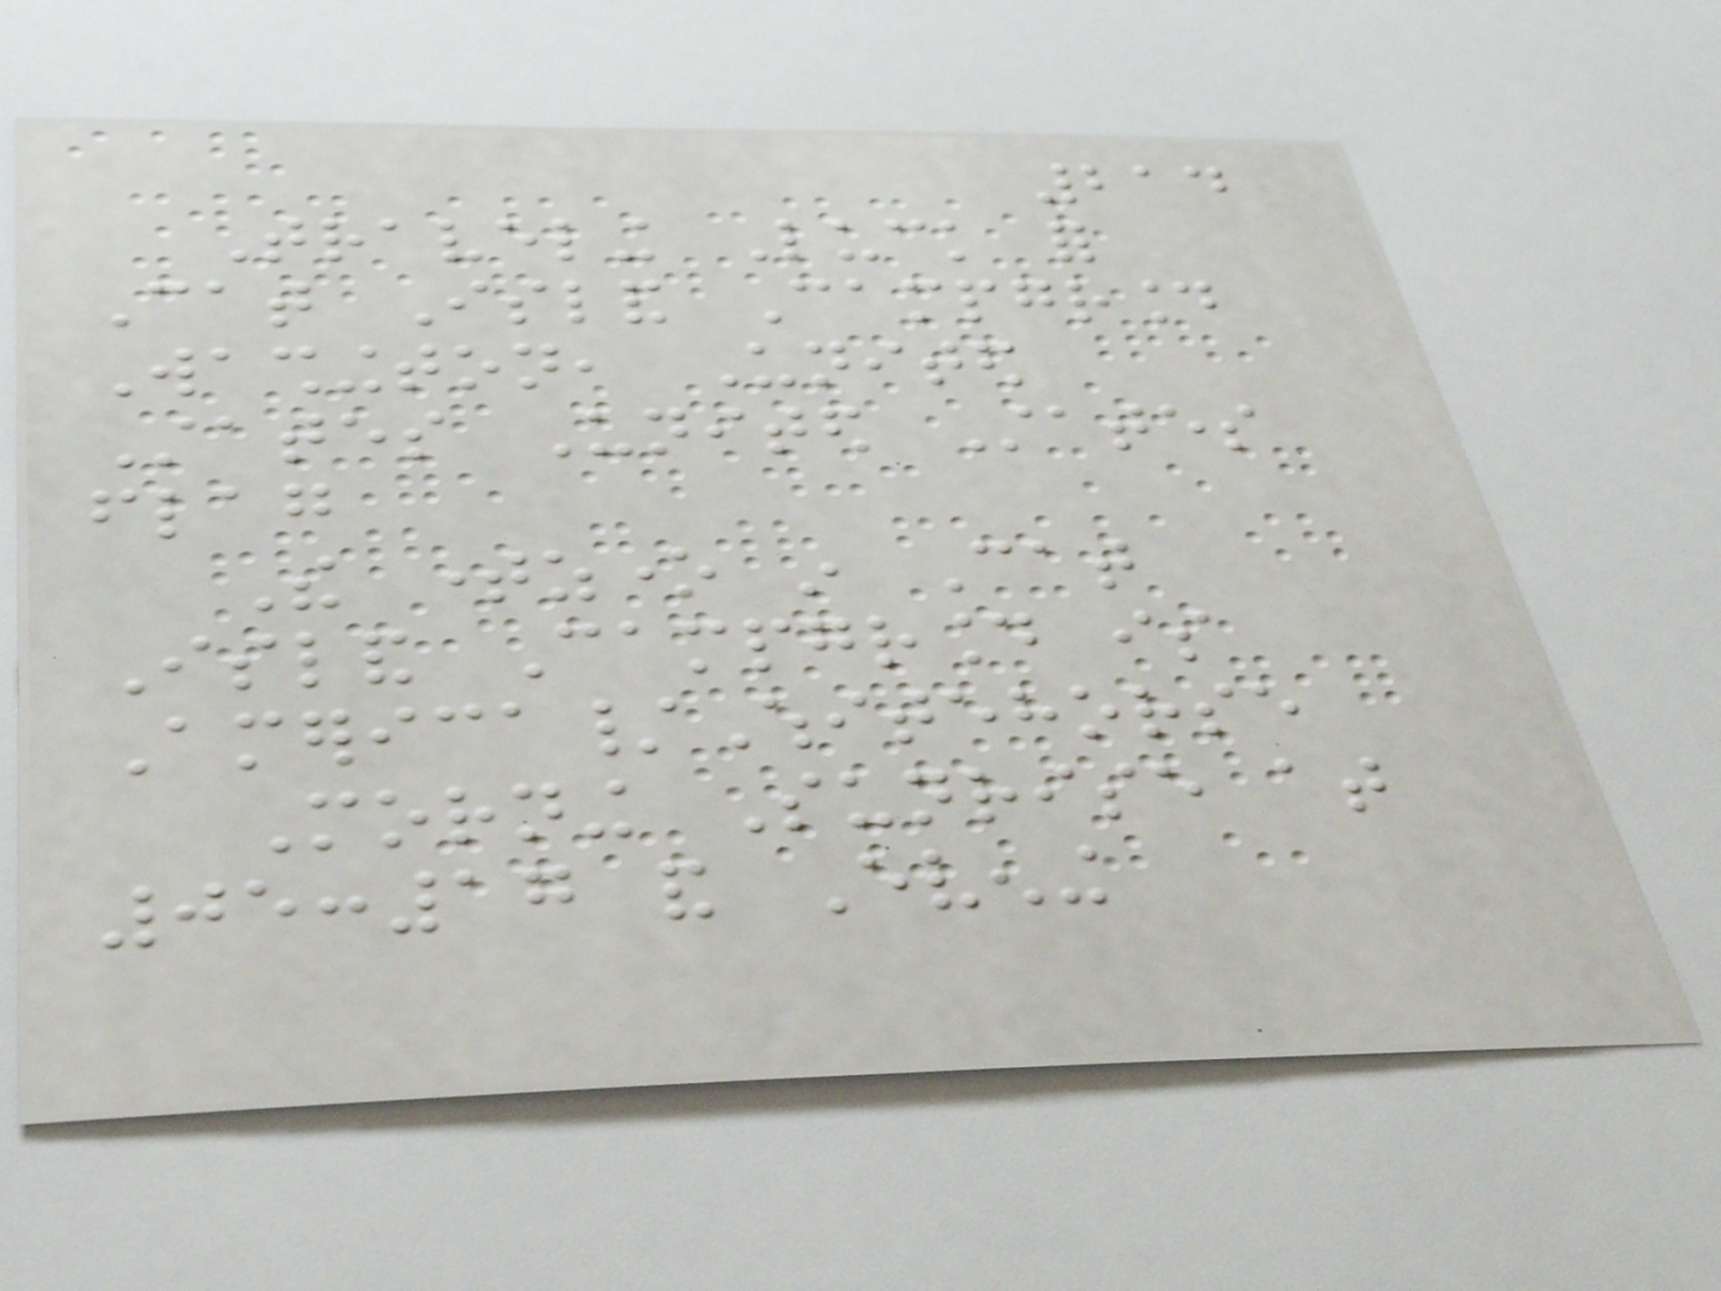214
Traveling Luck for
Cat Island Campground
Washington, United
States United States
flag
The timezone in Cat
Island Campground is
America/Whitehorse
Morning Sunrise at
05:17 and Evening
